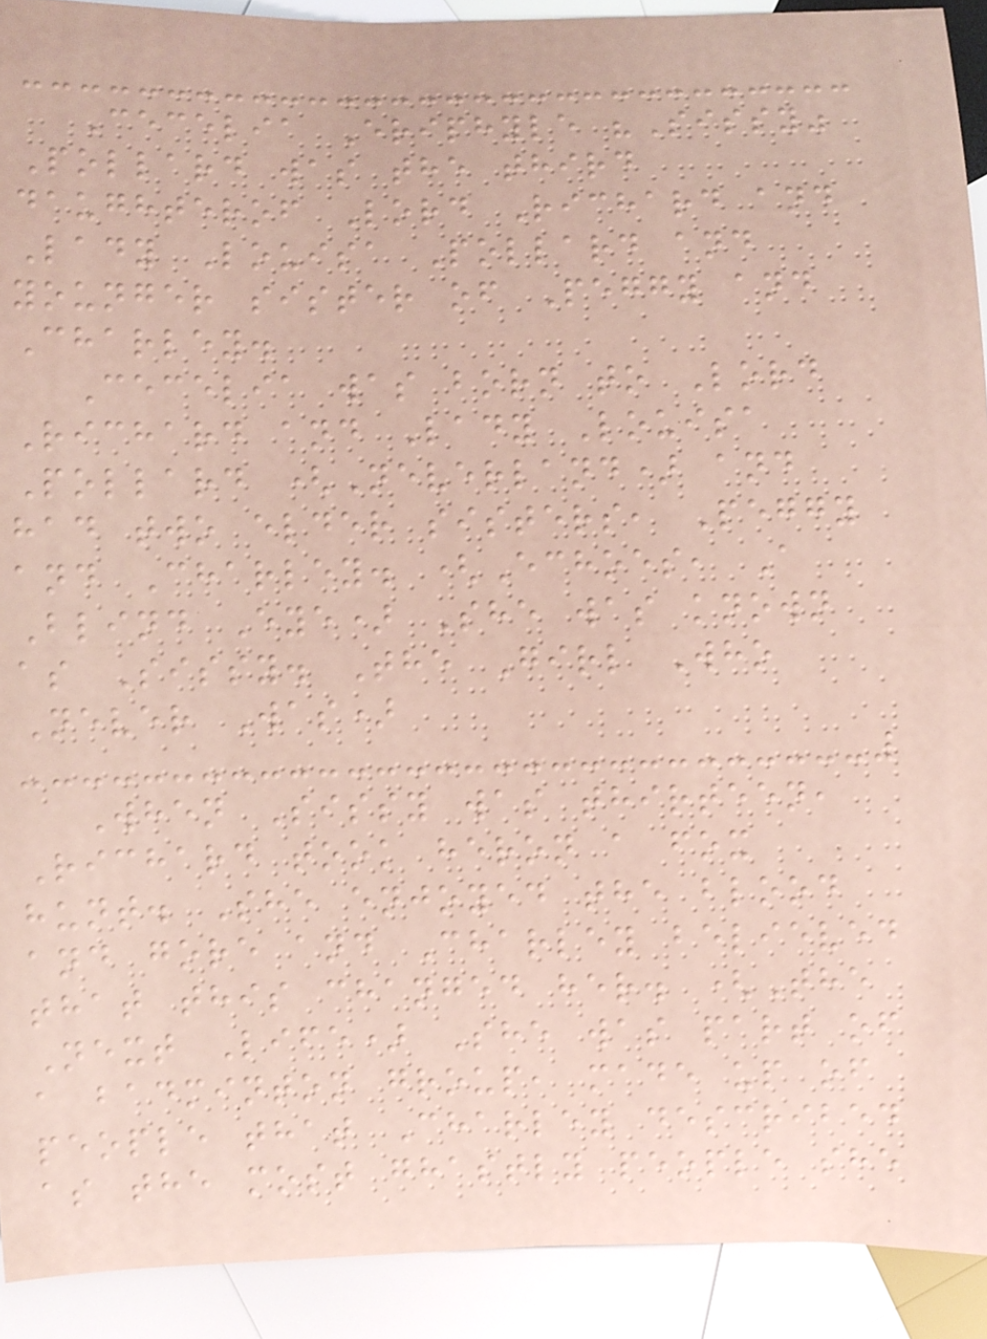Cecelia Eriphyle "Sissy"
Pollard was the third
daughterof Lord Richard and
Lady Louisa Pollard and
younger sister of Peggy and
Charley.
Cecelia was born to Lord
Richard and Lady Louisa
Pollard (Neverland) and
had two elder sisters, Peggy
and Charley. (Echoes, A
Blind Eye) She was known
as Sissy. The Girl Who
Never Was)
When Sissy was thirteen,
Richard took heron a fox
hunt. She enjoyed the blood
and gore and Charley believed
that this changed her. (The
Next Life) She was part of
a badminton group, made up of
people that Charley described
as the most ghastly people she
